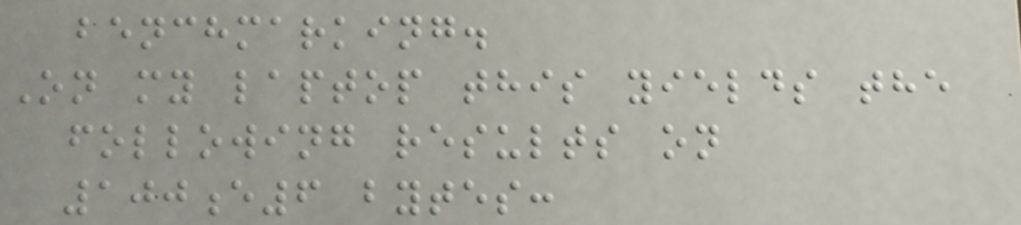benchmarking.
On my laptop this yields the
following results on
100e6 bytes:
